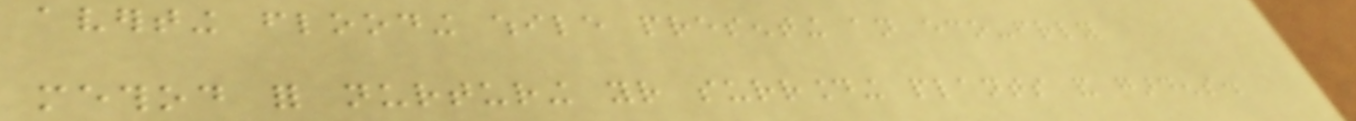averting flooding while presenting an eco-friendly
method for nurturing your surrounding plants and gardens.
